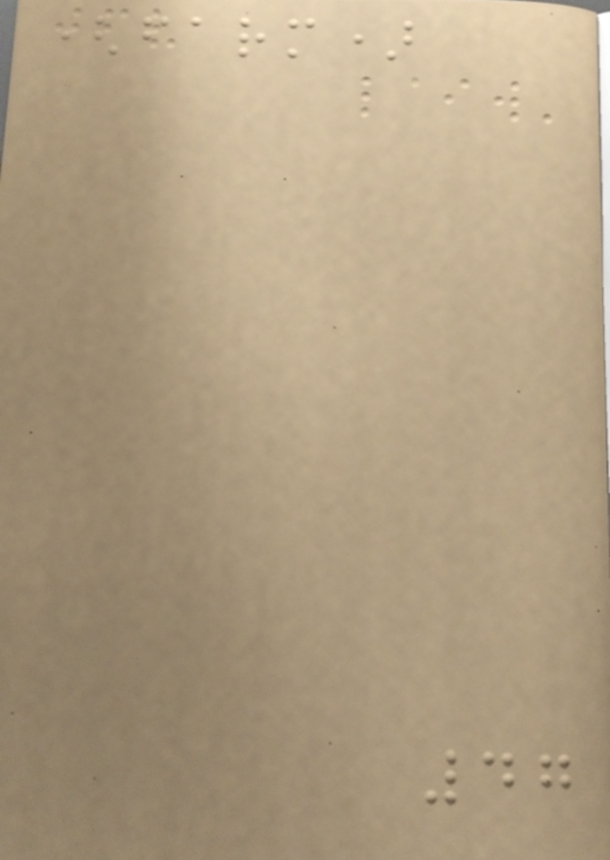(farm)
47
